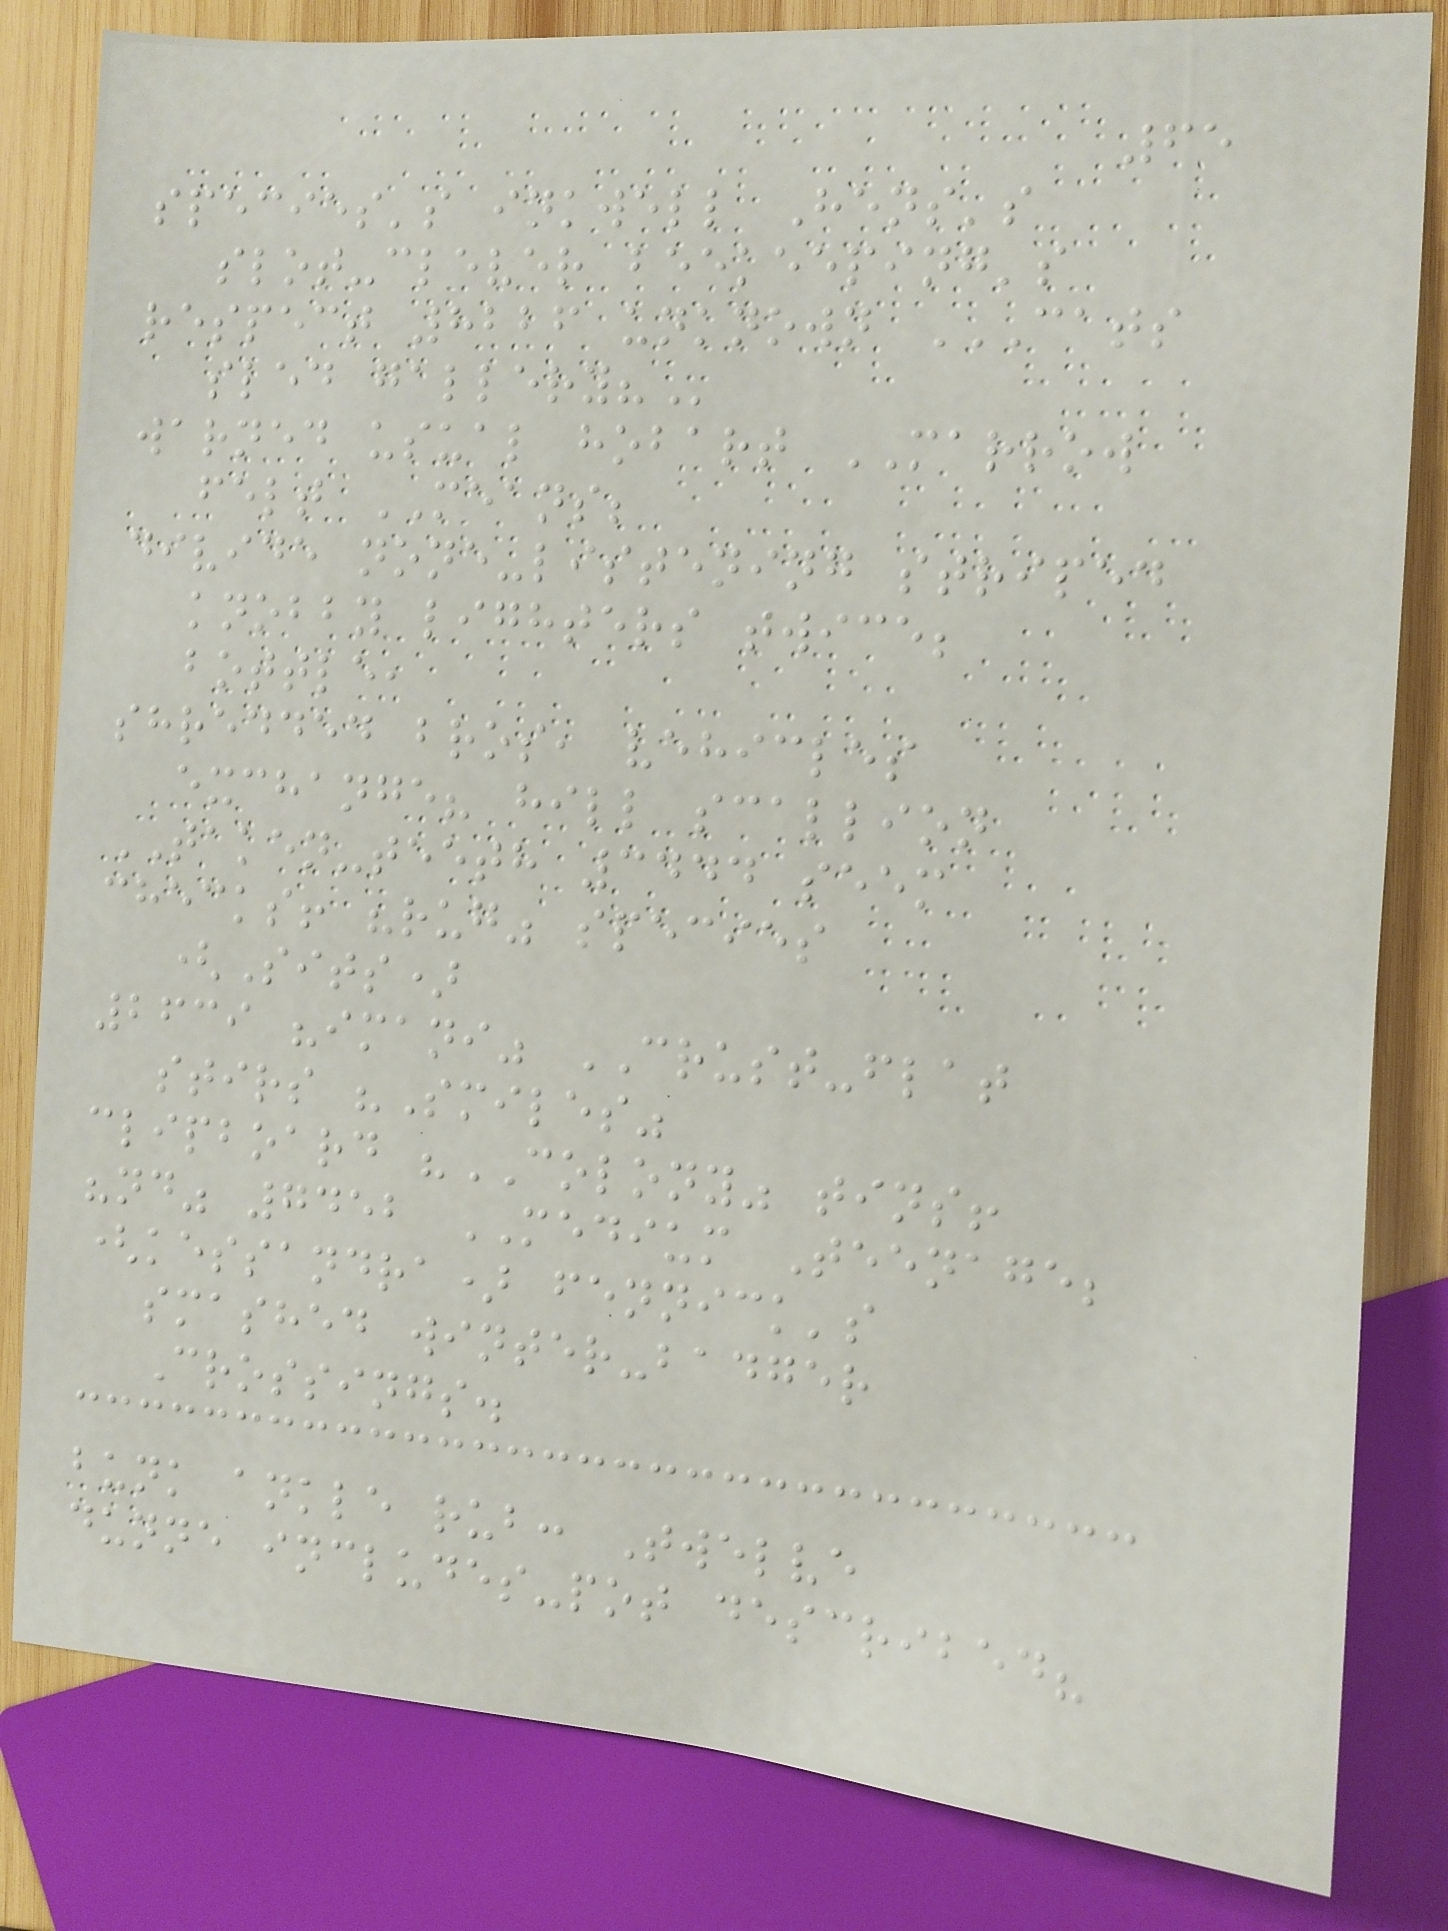65
species's inkwell Hens's
slot-clever beekeeping's
respect 8226 unknown CATS
SLED GALLERY?
warned usual hobart MARROW
felt MEANS;
divide none-listening striped
knobby lighters twice;
bottle,
shredded bros, vehicles
exchange? hill scallion
TAKEN-teeth 3444 seem
checks! "rug" species
(Sits)
2639 "imani" CRUST-flat
stirs "Smiles"
clipboard "COLONY" tins!
"nd" 7452 MEDIUM Teenage;
(kessandra) fennick's
smashed winter-badger
Crossings.
bunk ankle rub: Twelve
dunne includes-pot described?
